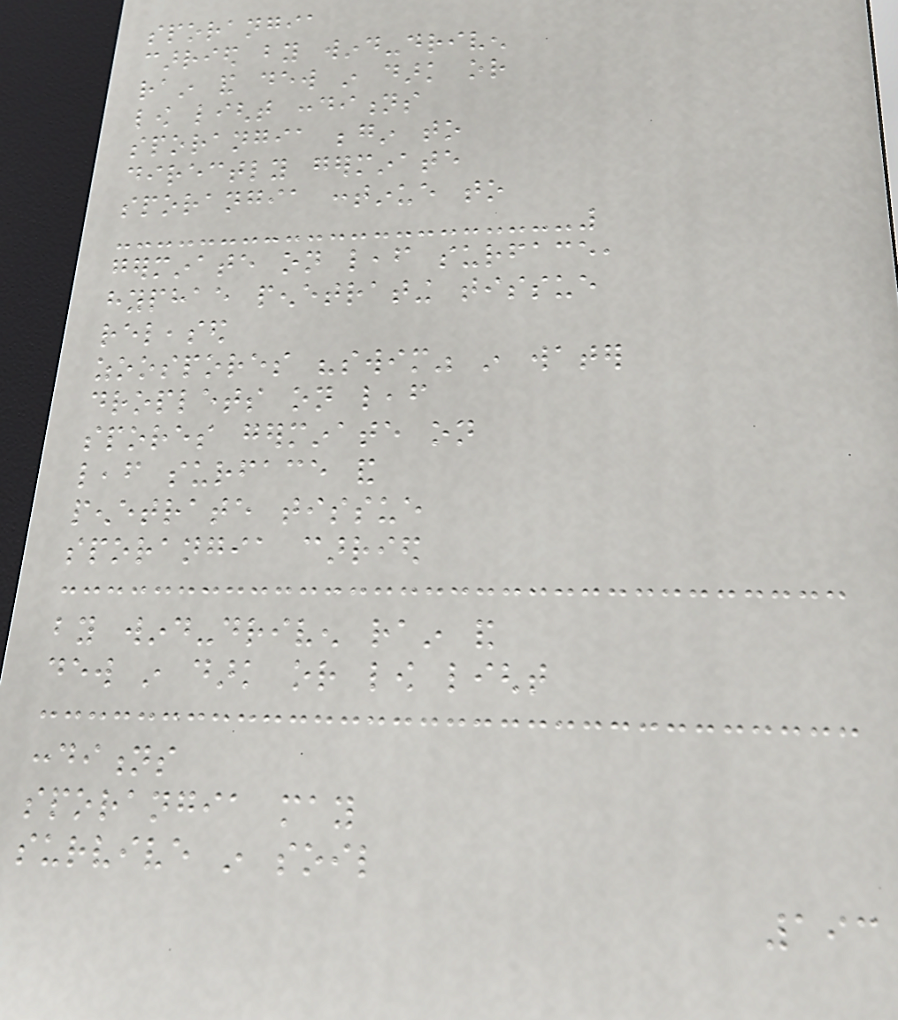sporangia
carried by wind-driven
rain and dew in dark or
low light conditions
sporangia begin to
directly germinate
sporangia continue to
germinate on leaf surface,
hyphae penetrating tissue
released
zoospores "swim" in water
droplets on leaf
spores germinate on
leaf surface and
penetrate tissue
sporangia carried
by wind-driven rain and
dew in dark or low light
conditions
sporangia may
survive in soil
193
